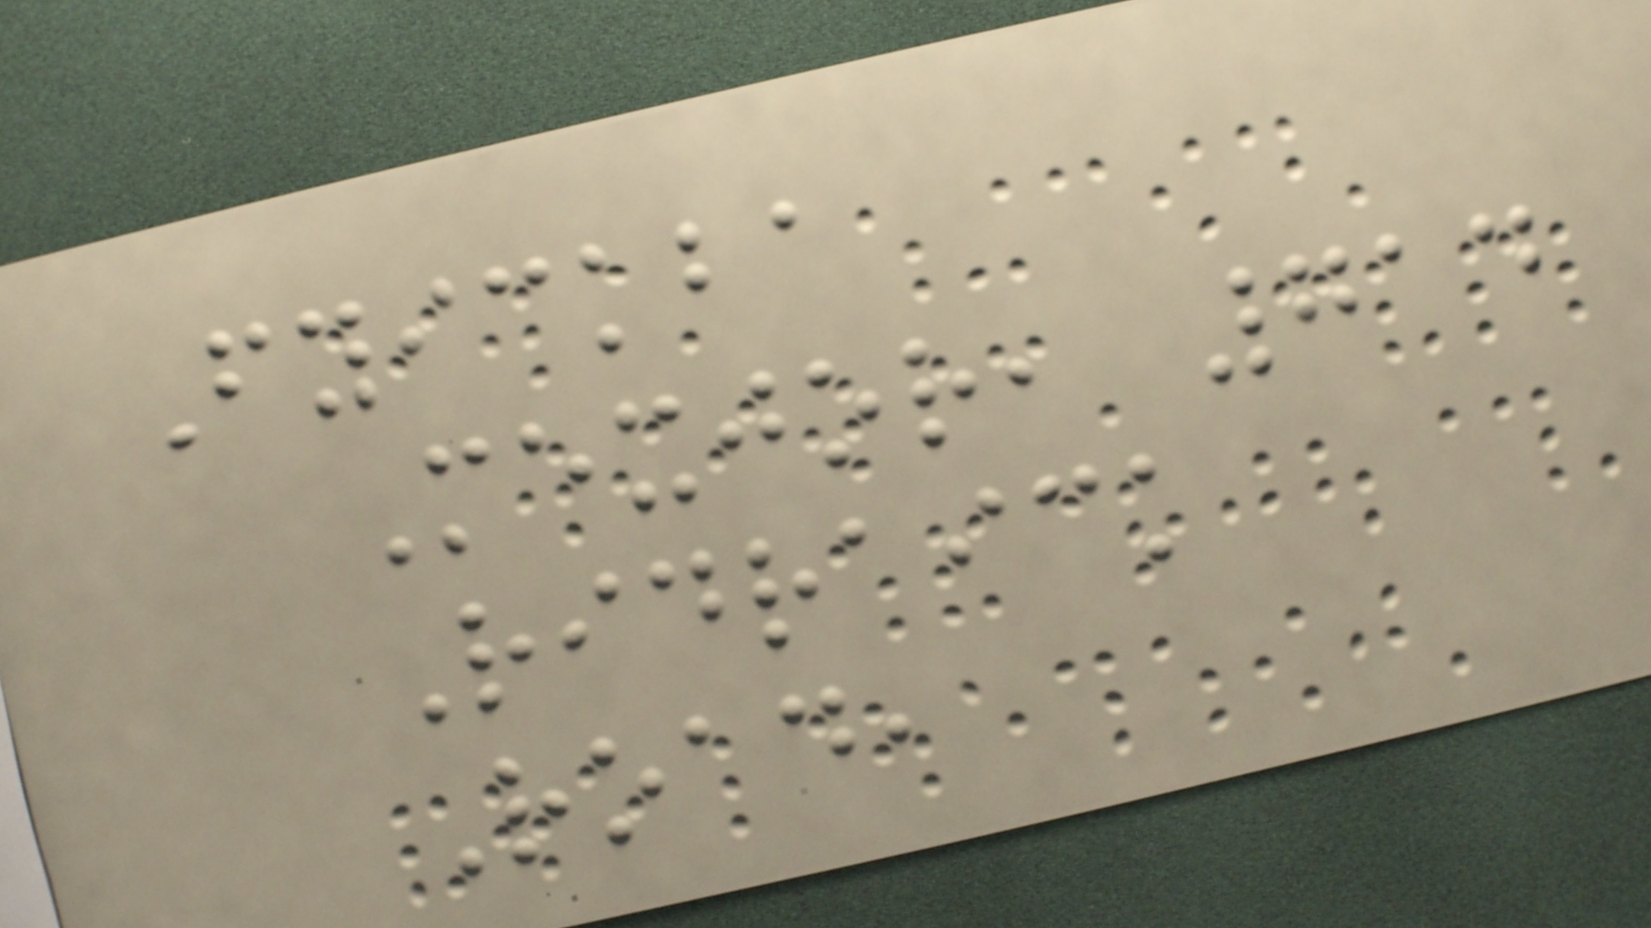Fyickba
Mexjor, 714
Ridraick
Road,
